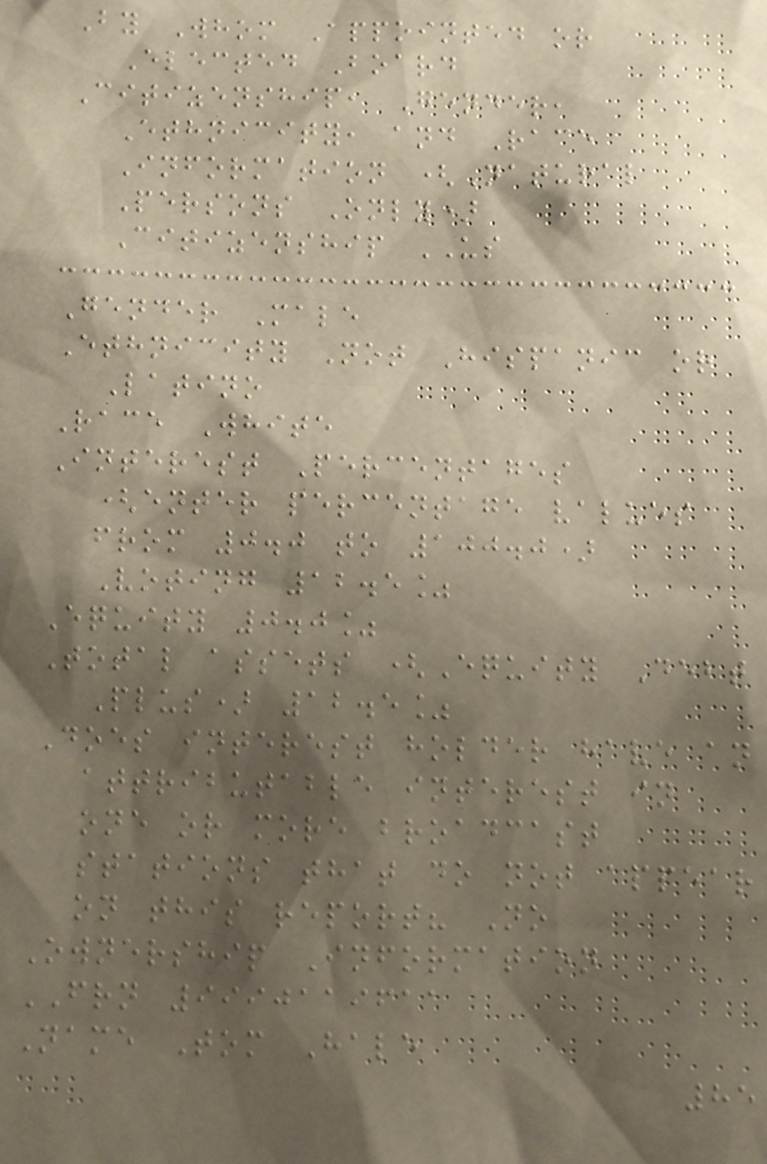By Whom Appointed or
Elected Board
Citizenship, Gender,
Ethnicity, and Race
Information (Natural
Persons Only)
Citizenship US
Gender Male
Ethnicity Not Hispanic or
Latino
Race White
Interest Percentages
(enter percentage values
from 0.0 to 100.0)
Voting 12.5%
Equity 0.0%
Total assets (Equity Debt
Plus) 12.5%
Does interest holder have an
attributable interest in
one or more broadcast
stations that do not appear
on this report? No
Ownership Information
FRN 9990119611
Name Tom Hale
85
